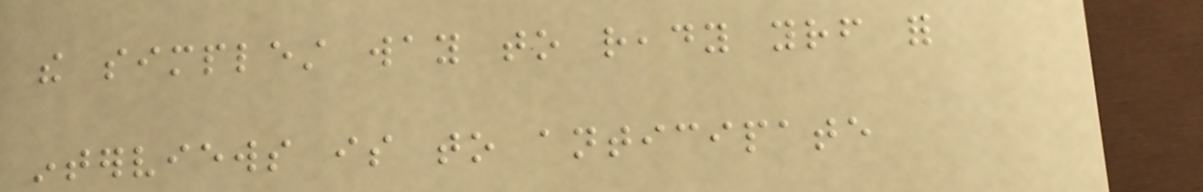the simplest way to ready yourself for
interviews is to anticipate
